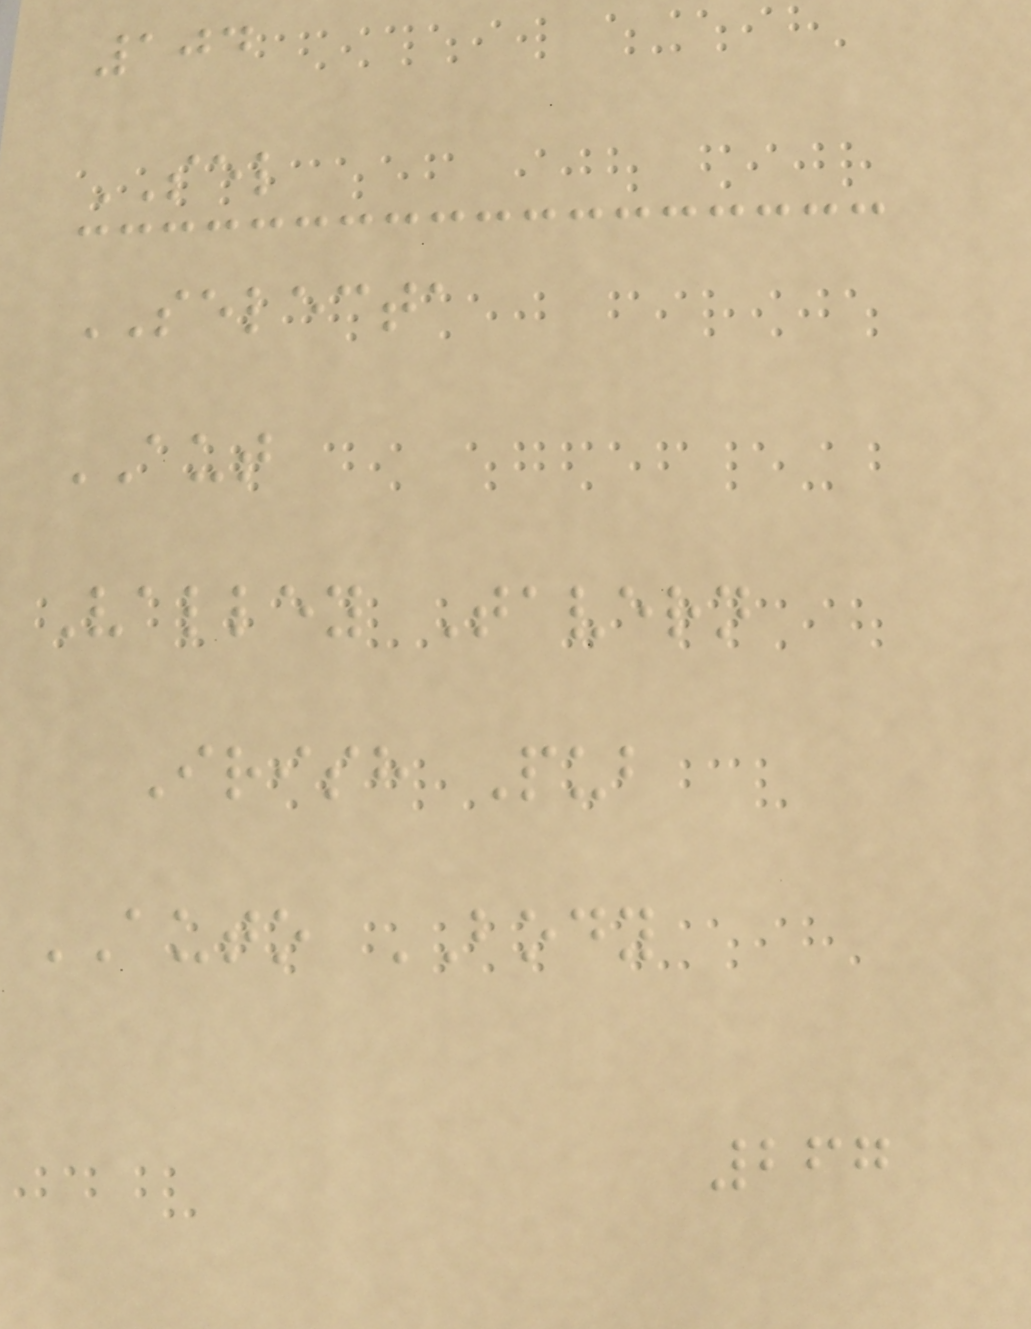104
SEL
SELECTA
AUT
Valley Tavern
Irish Pub
AUTO BODY
267
